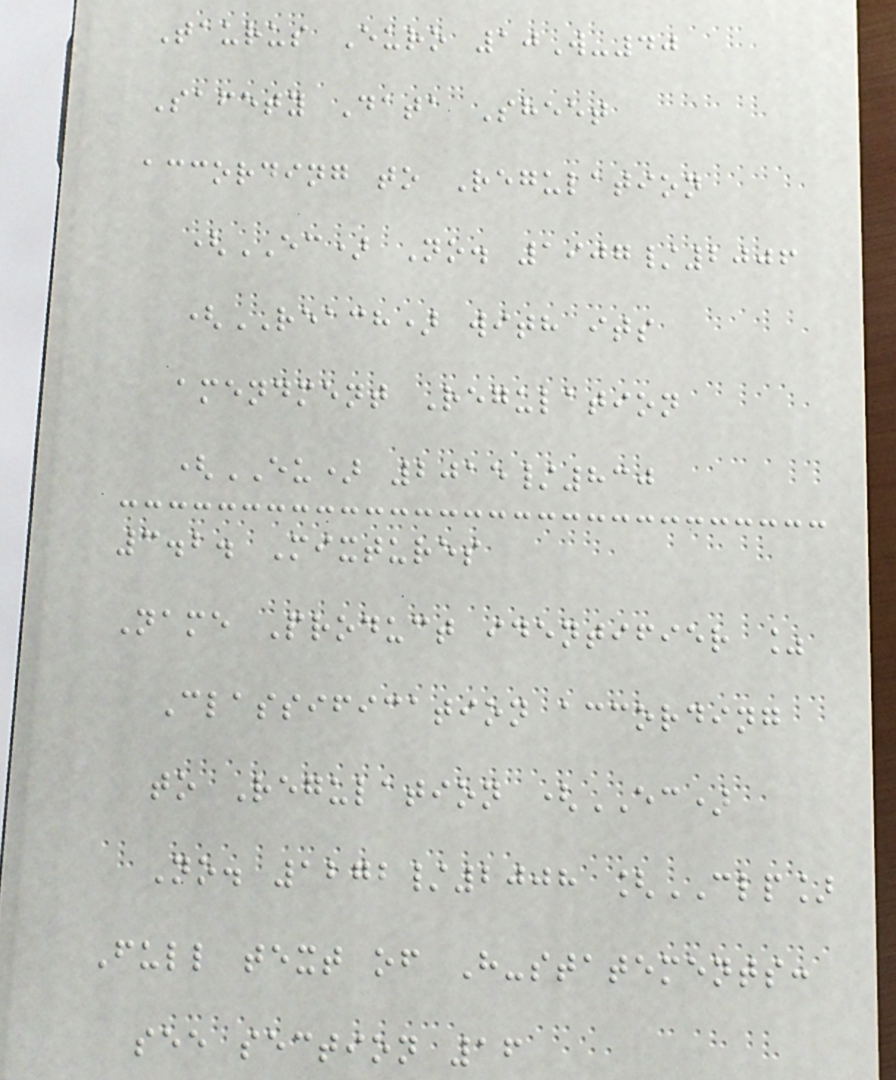Taurus Euro 10W-40
Safety Data Sheet
according to Regulation
(EC) No. 1907/2006
(REACH) with its
amendment Regulation
(EU) 2015/830
3.2. Mixtures
Name Product identifier %
Classification according
to Regulation (EC)
No. 1272/2008 [CLP]
Full text of H-statements:
see section 16
